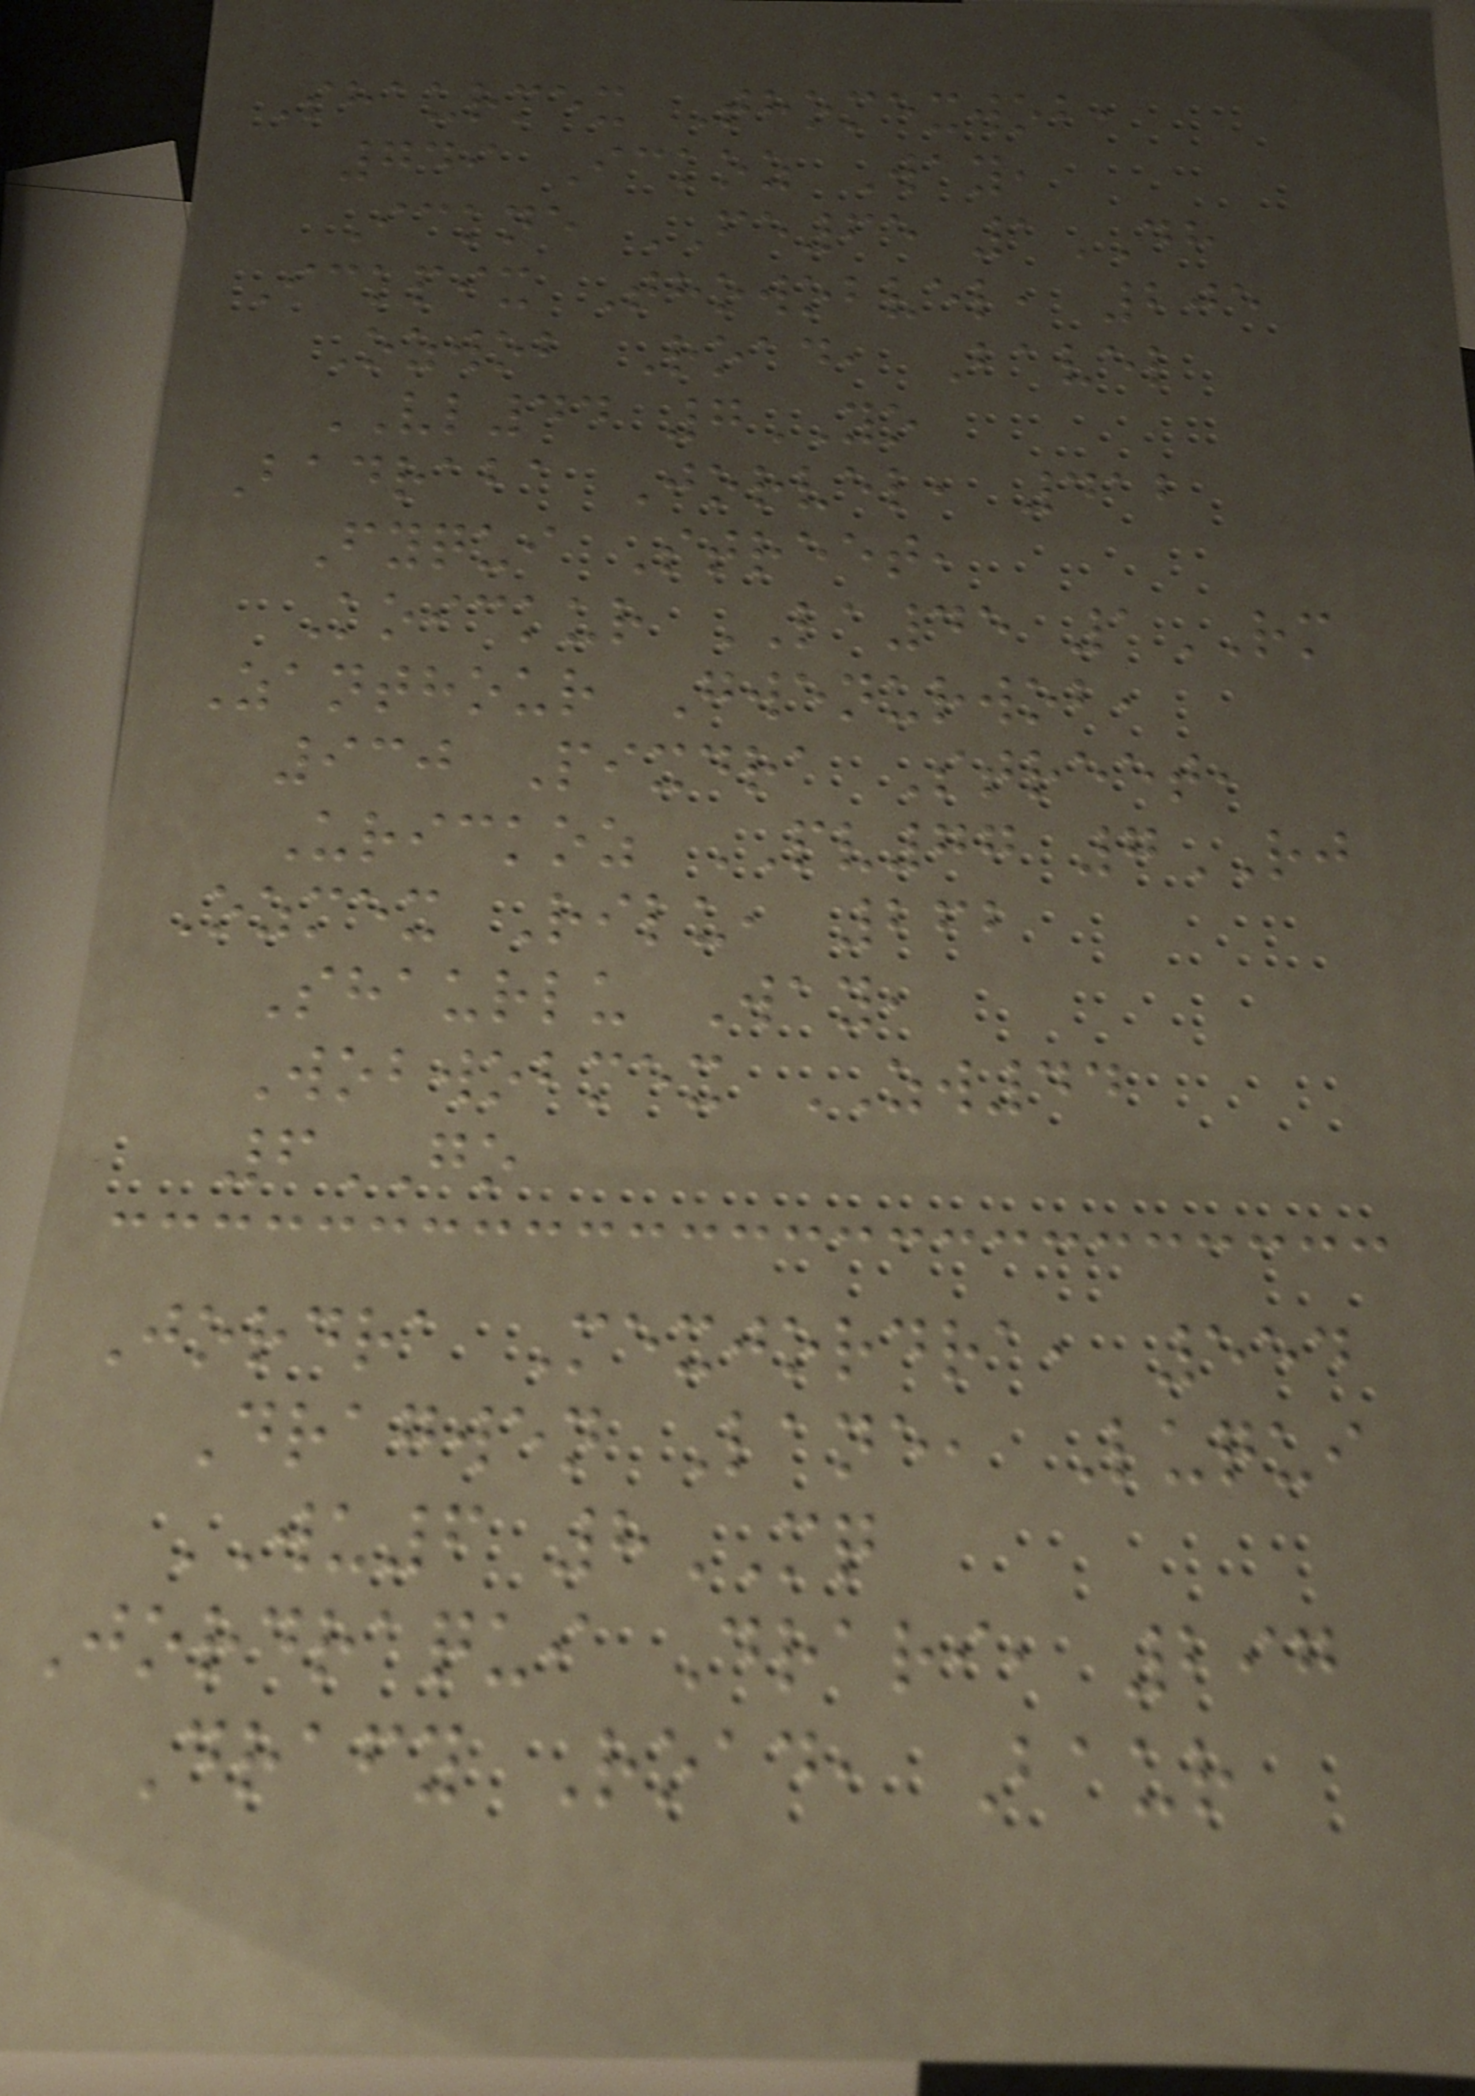Shaurmex Thomexwob,
749 Ickoz Way,
Ickne FE65 1DH
Ickpix Thowobvel, 205
Ozwob Road, Bavel
VL44 7YO
Badraba Jorvel, 412
Fyqui Street,
Koickur LA45 1RM
Zanthour Gwenurwob,
930 Pixdra Street,
Urickoz PV77 7RJ
Ozmex Rilu, 262
Shaurlu Way,
Wobwobmex ZW44
6GO
Jordra Mexjordra, 554
Dragwen Lane, Luqui
WU6 8MQ
Jordraqui Drari, 297
Drafy Road, Baur
